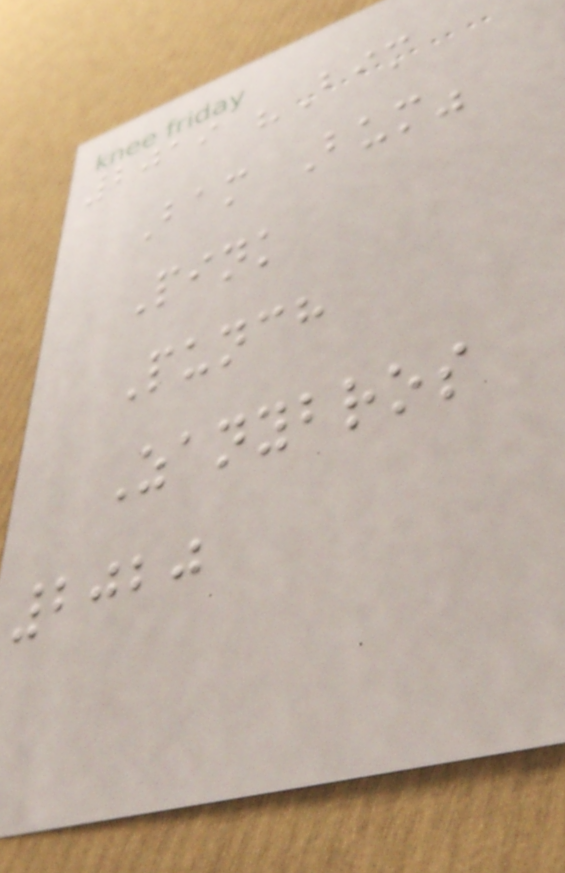2019 "Bim
Bam Bum"
Pink
Punch
Zanybros
2020
